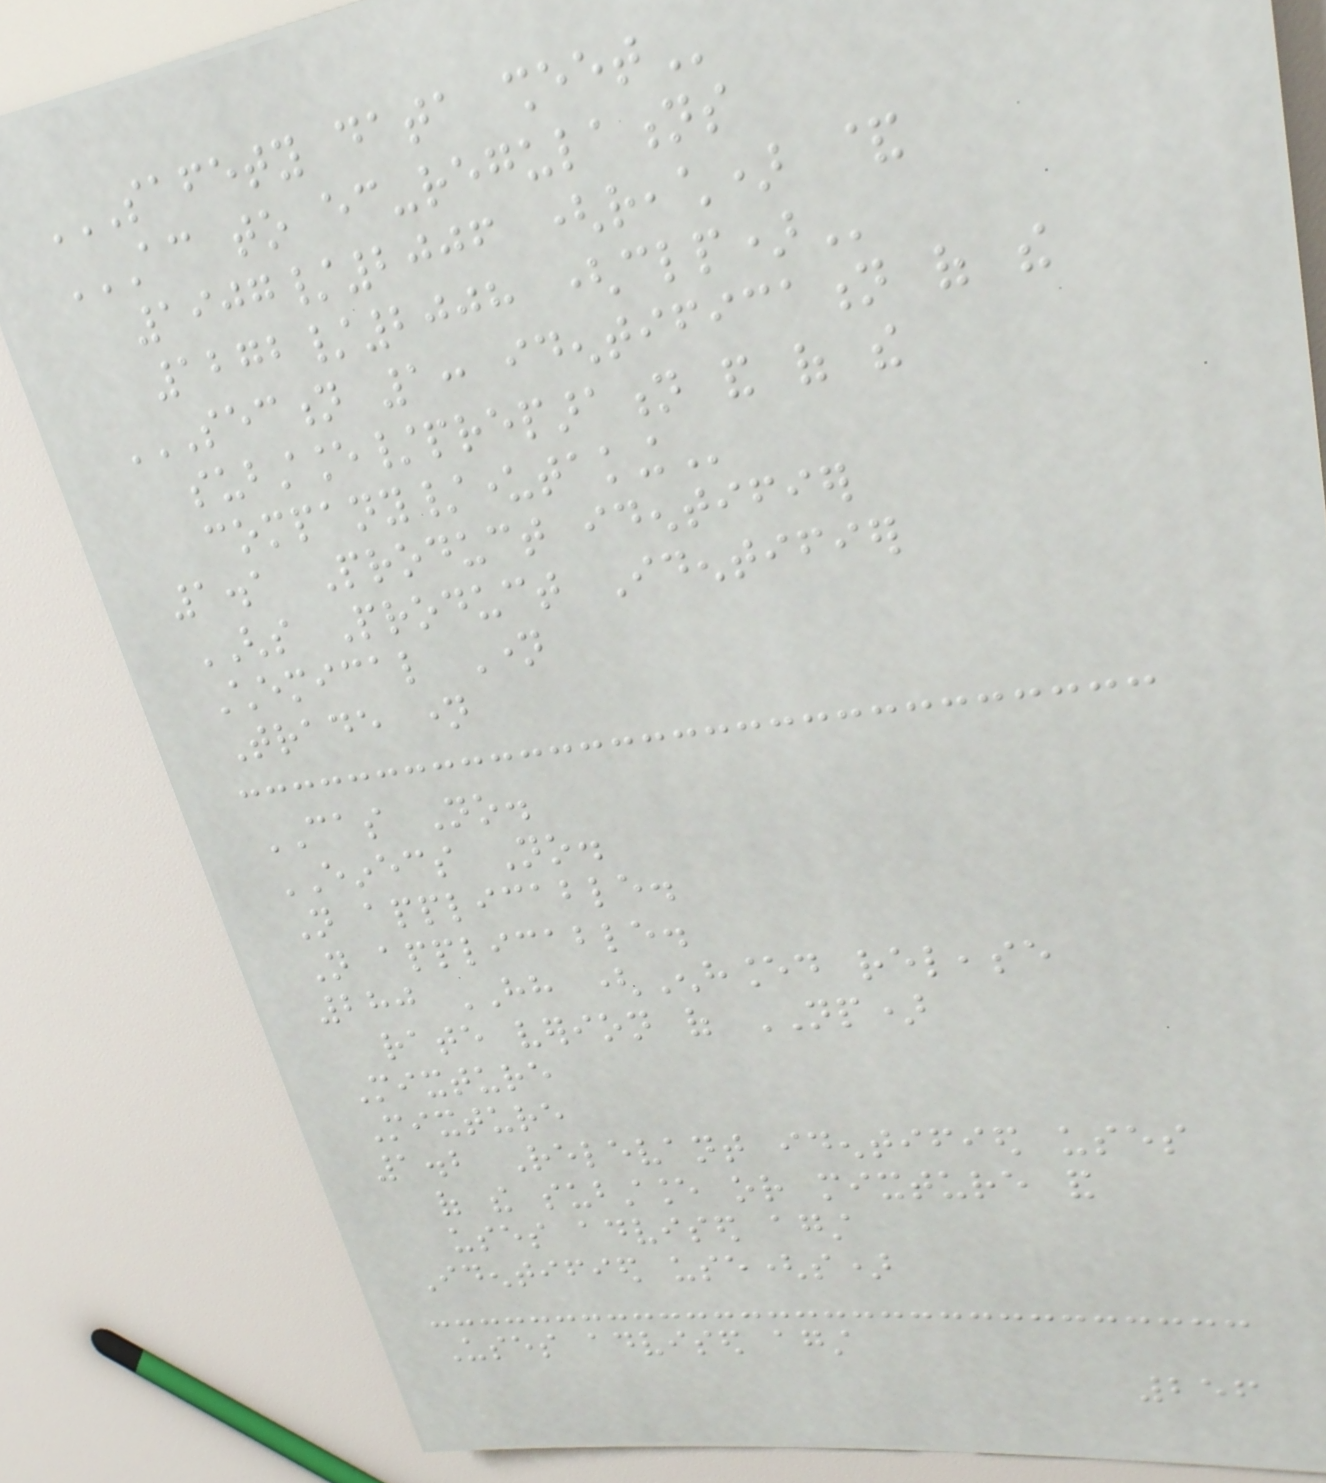SAFETY DATA SHEET
ACCORDING TO EC-REGULATIONS
1907/2006 (REACH) &
1272/2008 (CLP)
SECTION 1: IDENTIFICATION OF THE
SUBSTANCE/PREPARATION AND OF THE
COMPANY/UNDERTAKING
1.1 Product identifier
GHS Product Identifier
Chemical Name
Trade name
CAS No.
EINECS No.
Not applicable.
Not applicable.
280 HH (Enhanced release
rate verion of NP)
Mixture
Mixture
1.2 Relevant identified uses
of the substance or mixture and
uses advised against
Identified use(s)
Uses advised against
256
